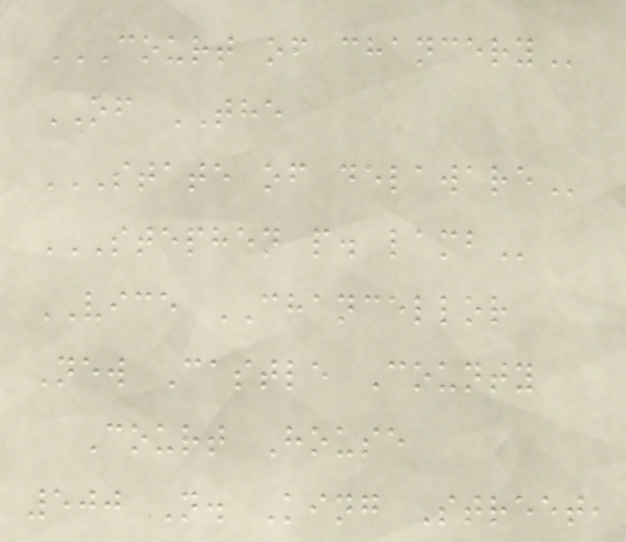COURT OF CHANCERY
OF THE
STATE OF DELAWARE
STEPHEN P. LAMB
VICE CHANCELLOR
New Castle County
Court House
500 N. King Street,
